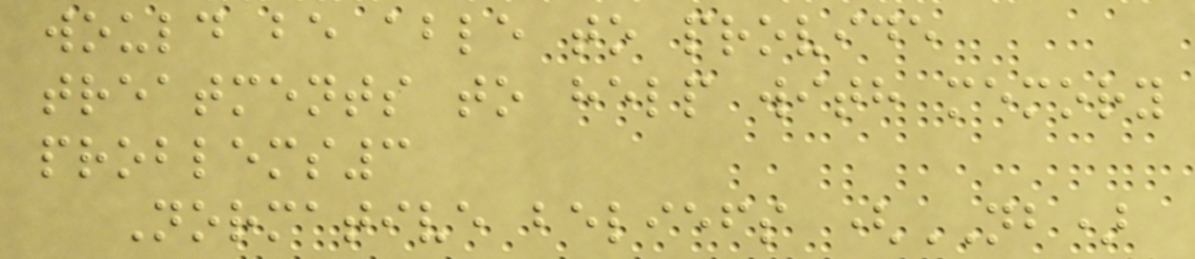would be able to provide
treatments to help with memory
problems3
Normative beliefs (NB)
